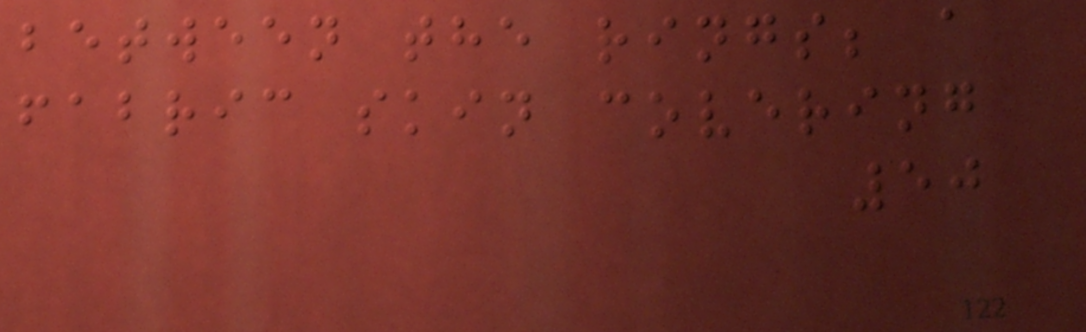between the rings; a
fabric skin covering
50
